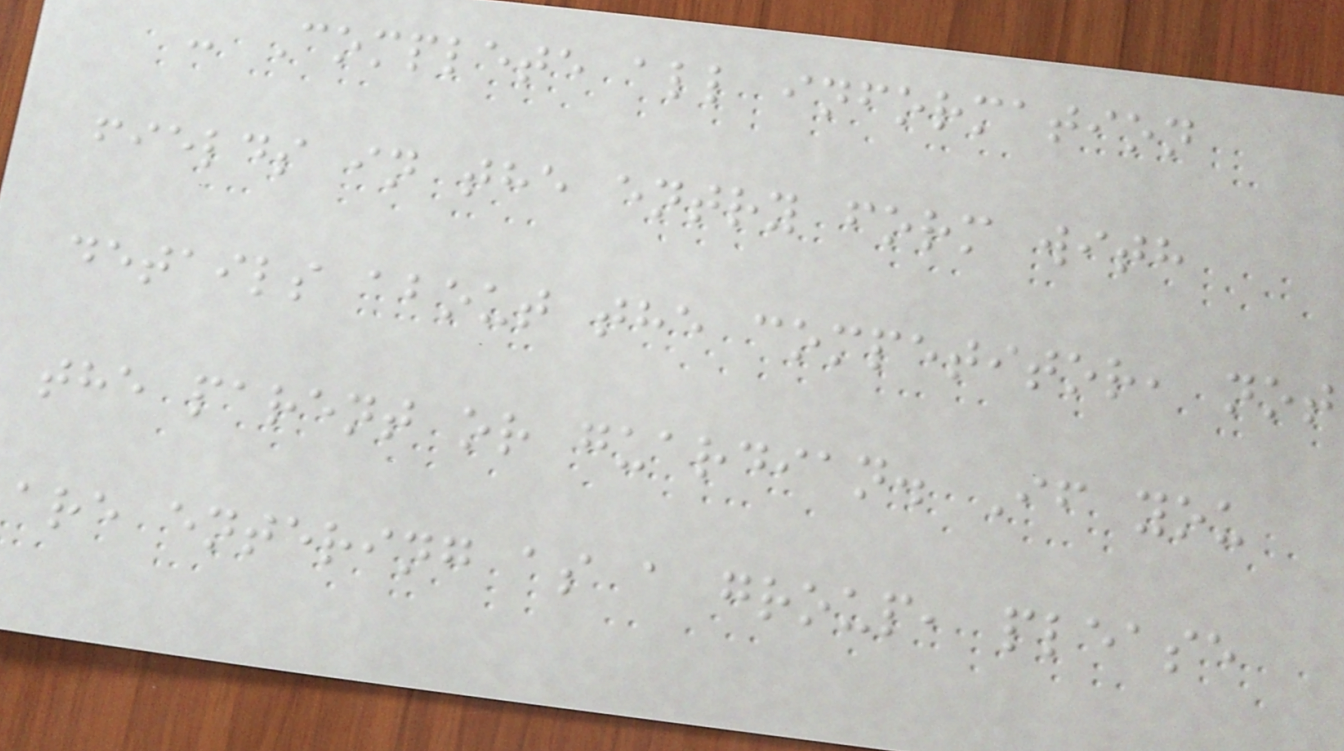- Complete all information
fields in the entry form with
details about the competitor, not
the parent or guardian. If you
are entering as a group, please
